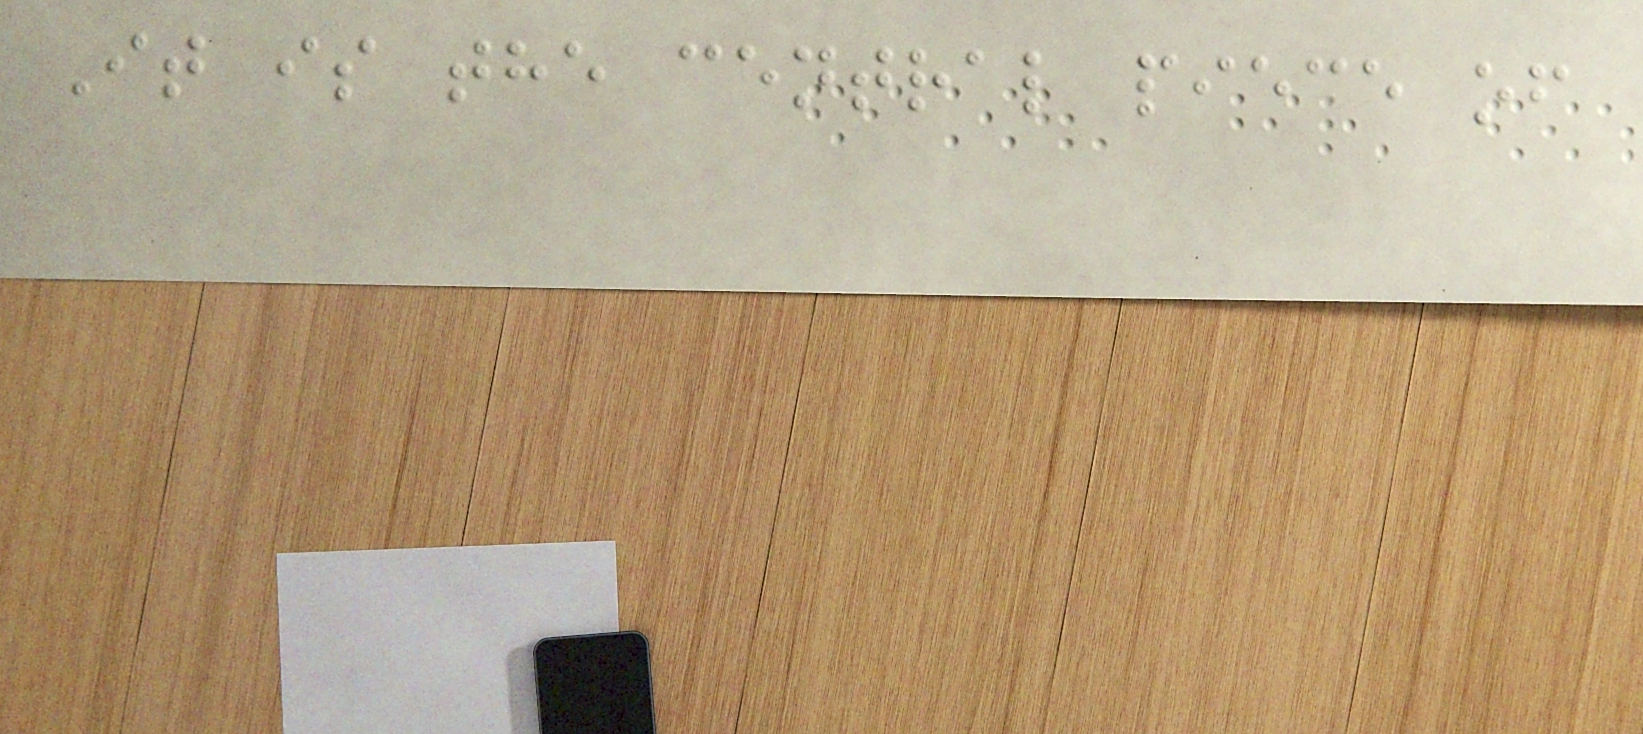It is the central piece of
